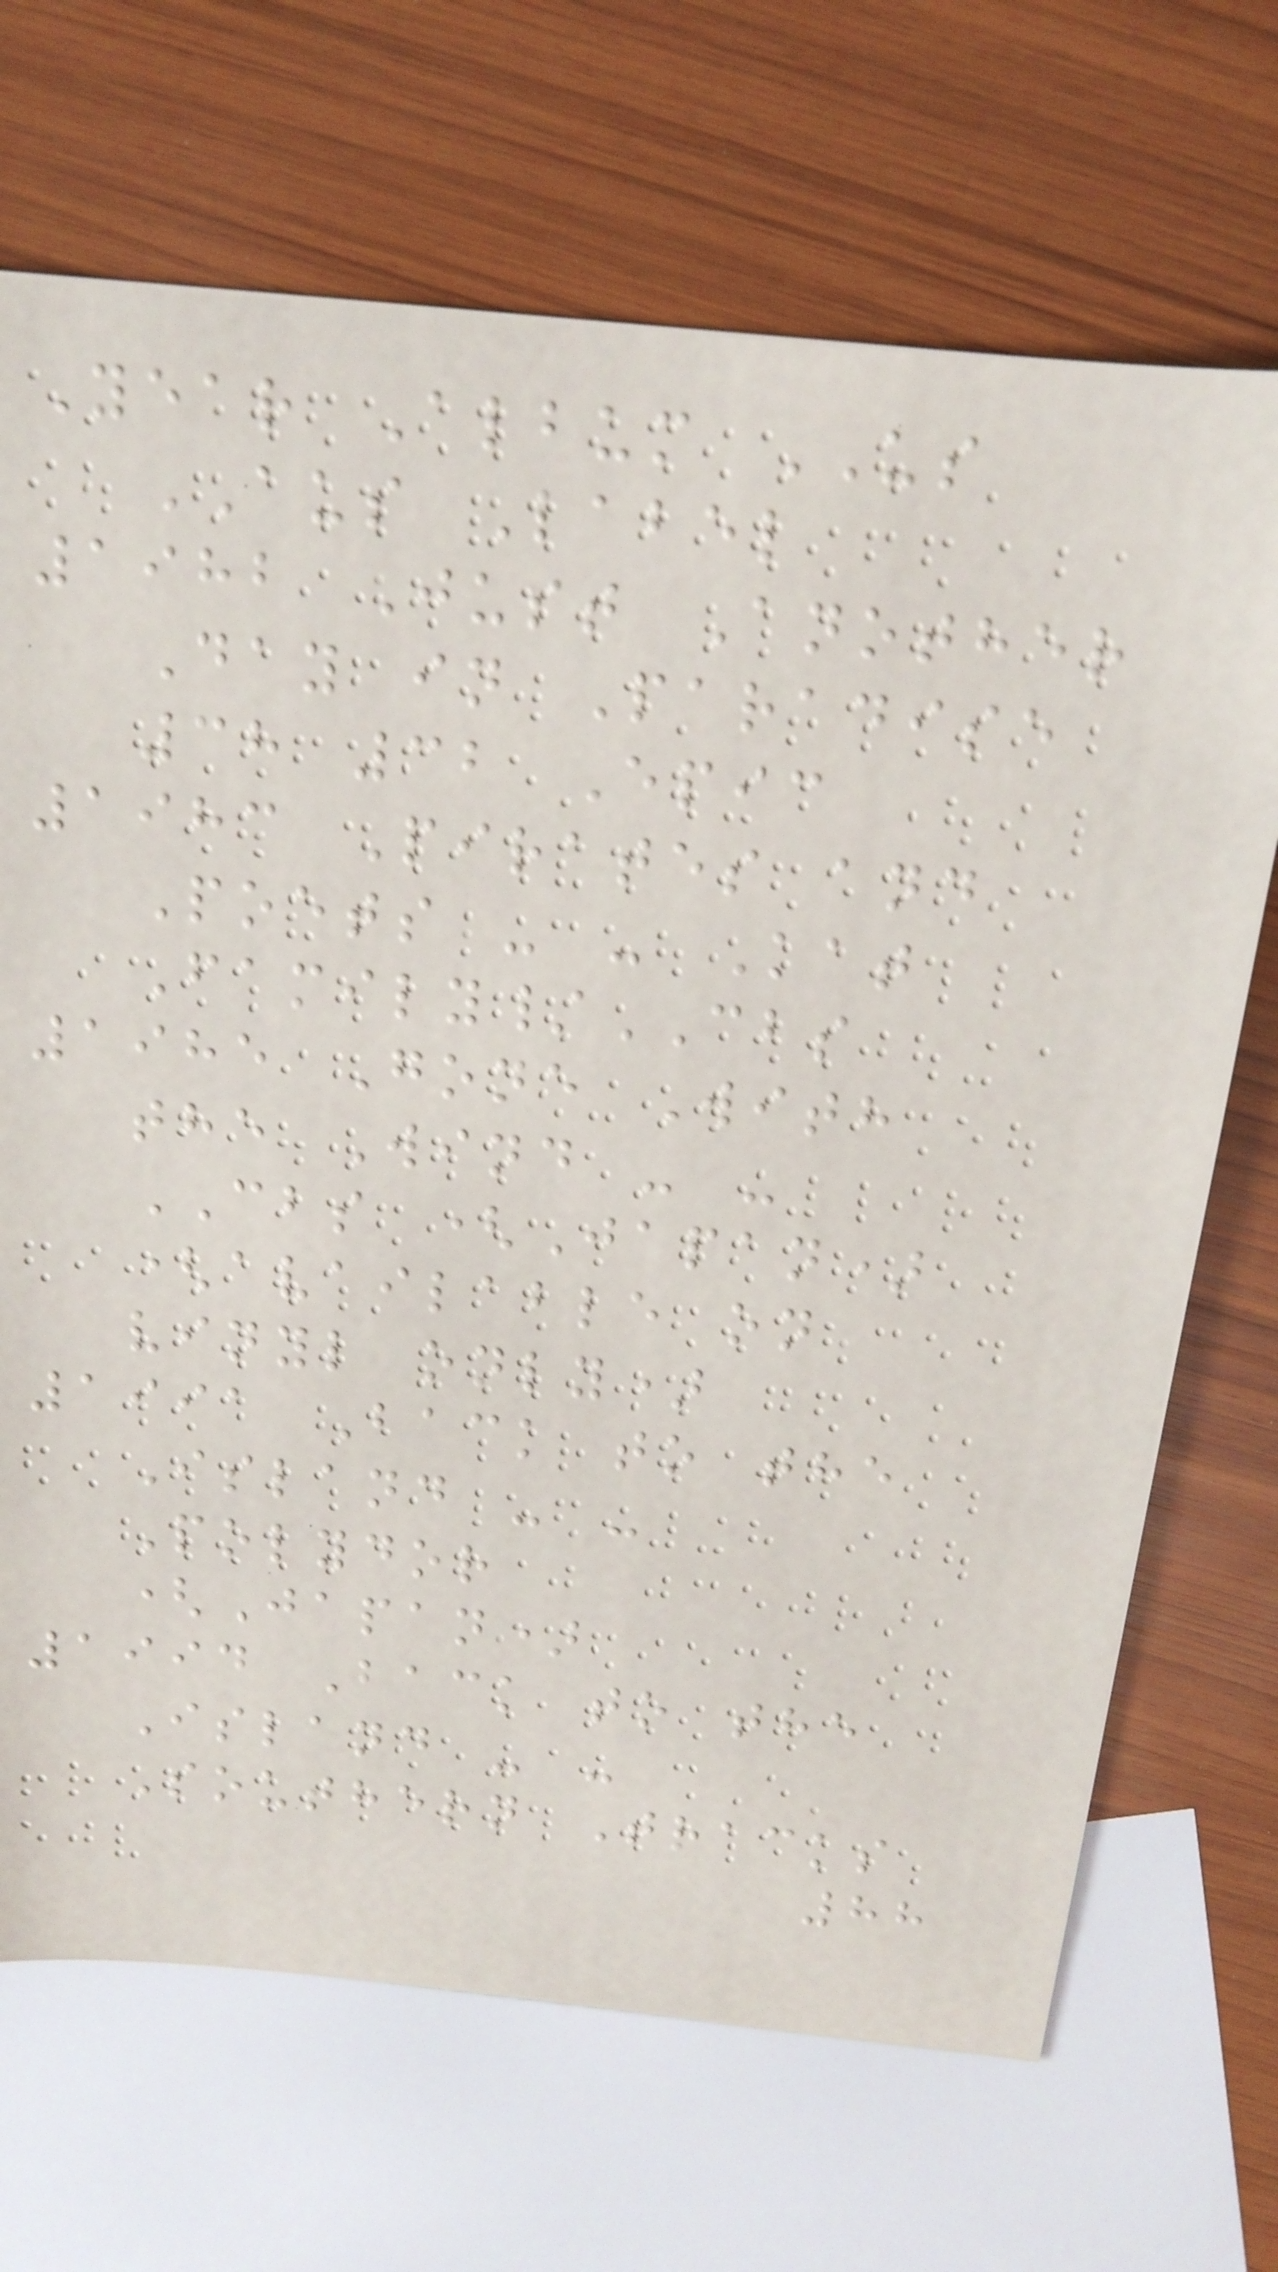Year Album US
AUS Label
1982 Just Another
Day in Paradise
38 32 Epic
1983 Pirates and
Poets - - Kat
Family/CBS
1985 Gone With
the Wind - -
CBS (Japan)
(available on
vinyl only)
1991 Back to the
Island - -
Polydor
(Japan)
1994 Back to the
Island - -
Southern Tracks
88
